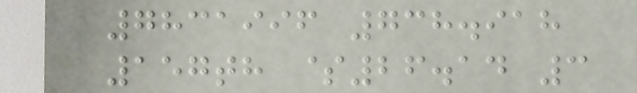7831996 738.918
157th $26.14 3
